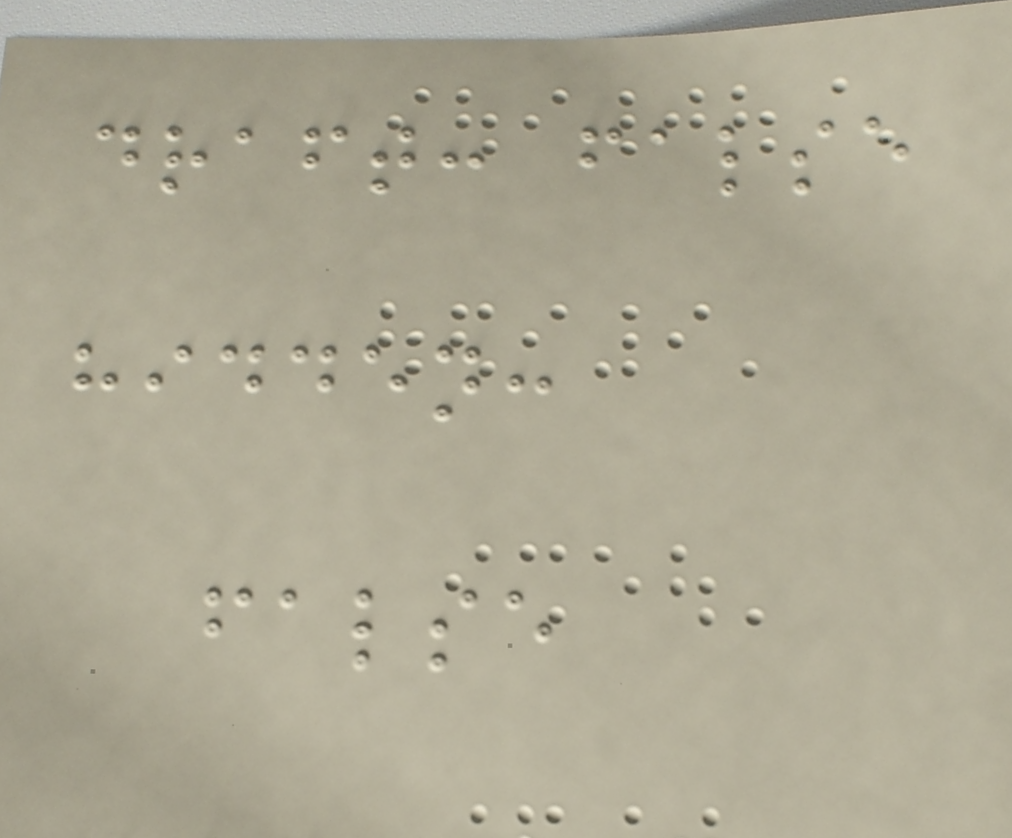draft: false
hidden:
false
